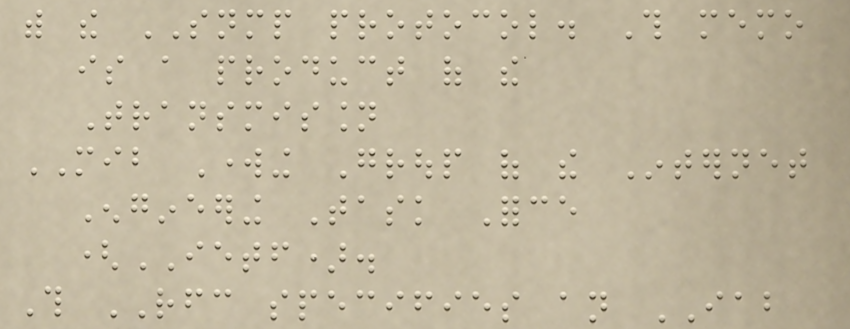with the SNMP protocol. This memo
is a product of the
Transmission
MIB Working Group of the Internet
Engineering Task Force
(IETF).
This RFC specifies an IAB
